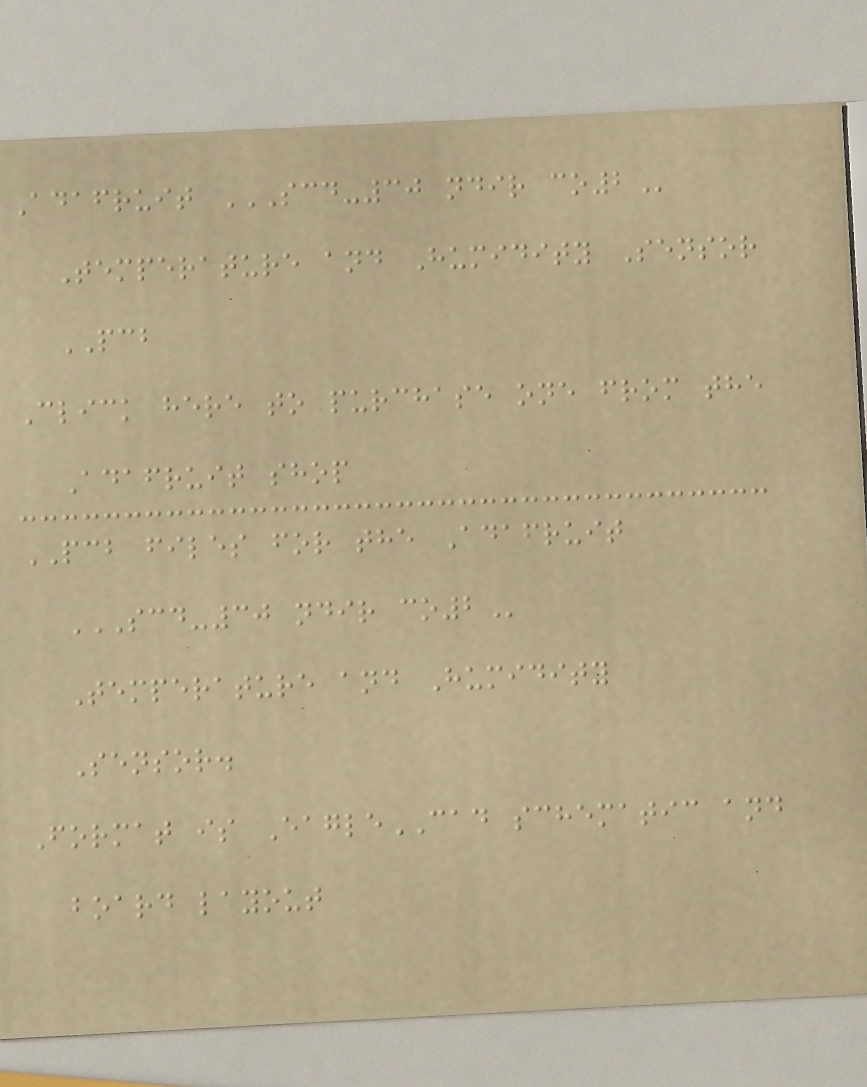Adafruit SCD-30 NDIR CO2
Temperature and Humidity Sensor
PCB
Click here to purchase one from the
Adafruit shop
PCB files for the Adafruit
SCD-30 NDIR CO2
Temperature and Humidity
Sensor.
Format is EagleCAD schematic and
board layout
